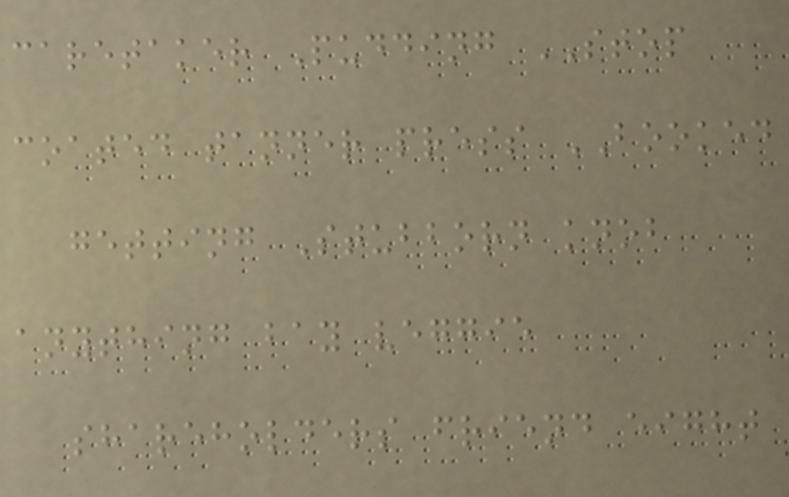caretaker Pudding STOP
coated tanner press BOOKED
getting Stubborn knob
anything bay veggie
shareholders friend eight
